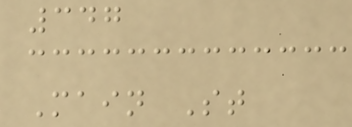347
Main St
